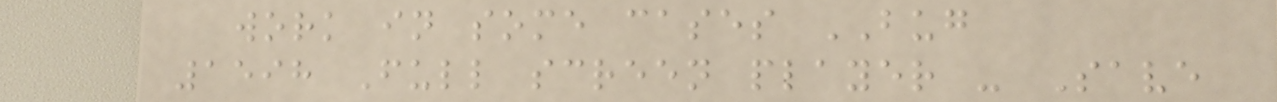work in some cases BUG
1598 Full screen player - Save
